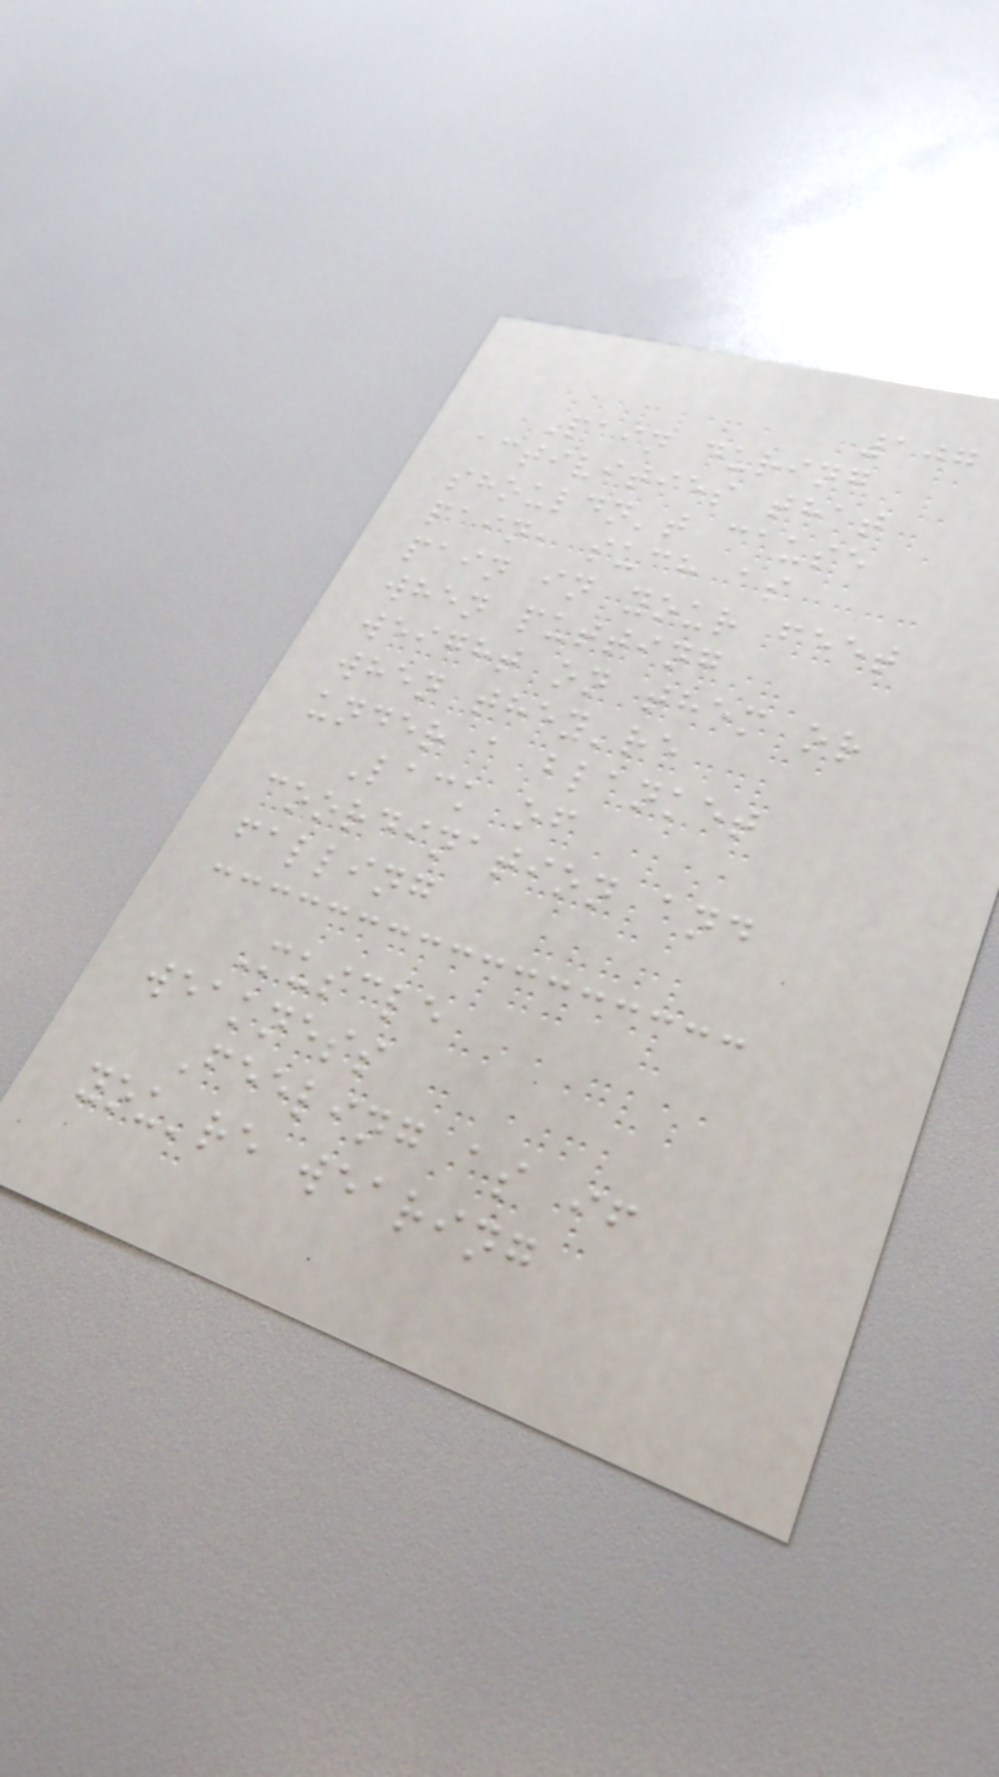107
Pain during
activities that
shouldn't cause
pain, such as
pain in your feet
when putting
weight on them or
when they're
under a blanket
Lack of
coordination and
falling
Muscle
weakness
Feeling as if
you're wearing
